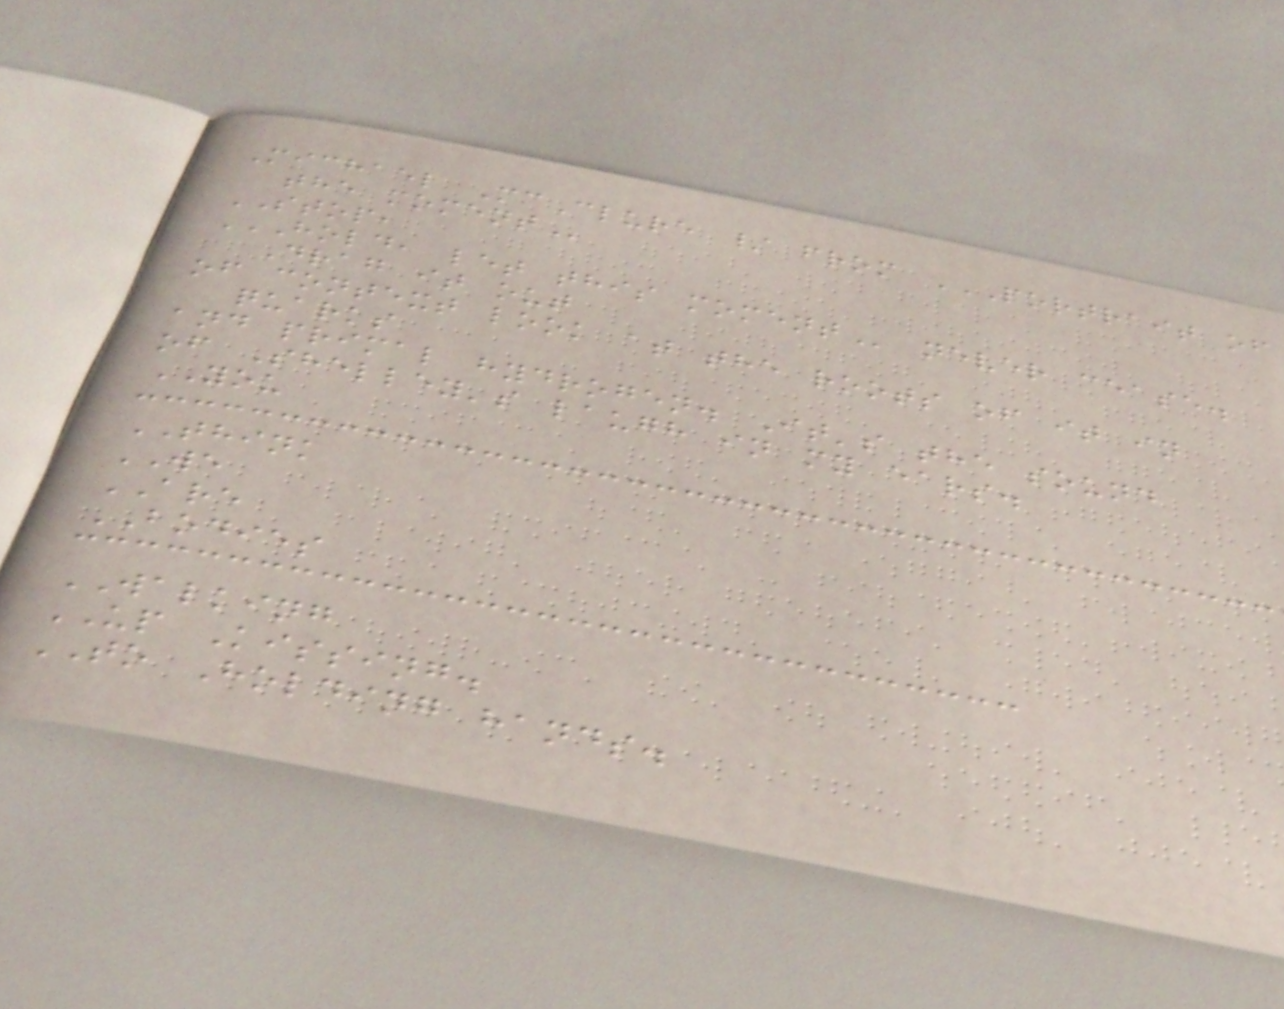Michael McClure / from PORTRAIT OF
THE MOMENT
STOP,
HOLD, LET THIS MOMENT never cease.
Drag it out
of context look at the roots of it in
quarks
and primal hydrogen. It's the sound
of Shelley's laugh in my ears.
YOU
THINK
WE
ARE
BODIES
WALKING
UP Kissing.
TO Holding hands.
